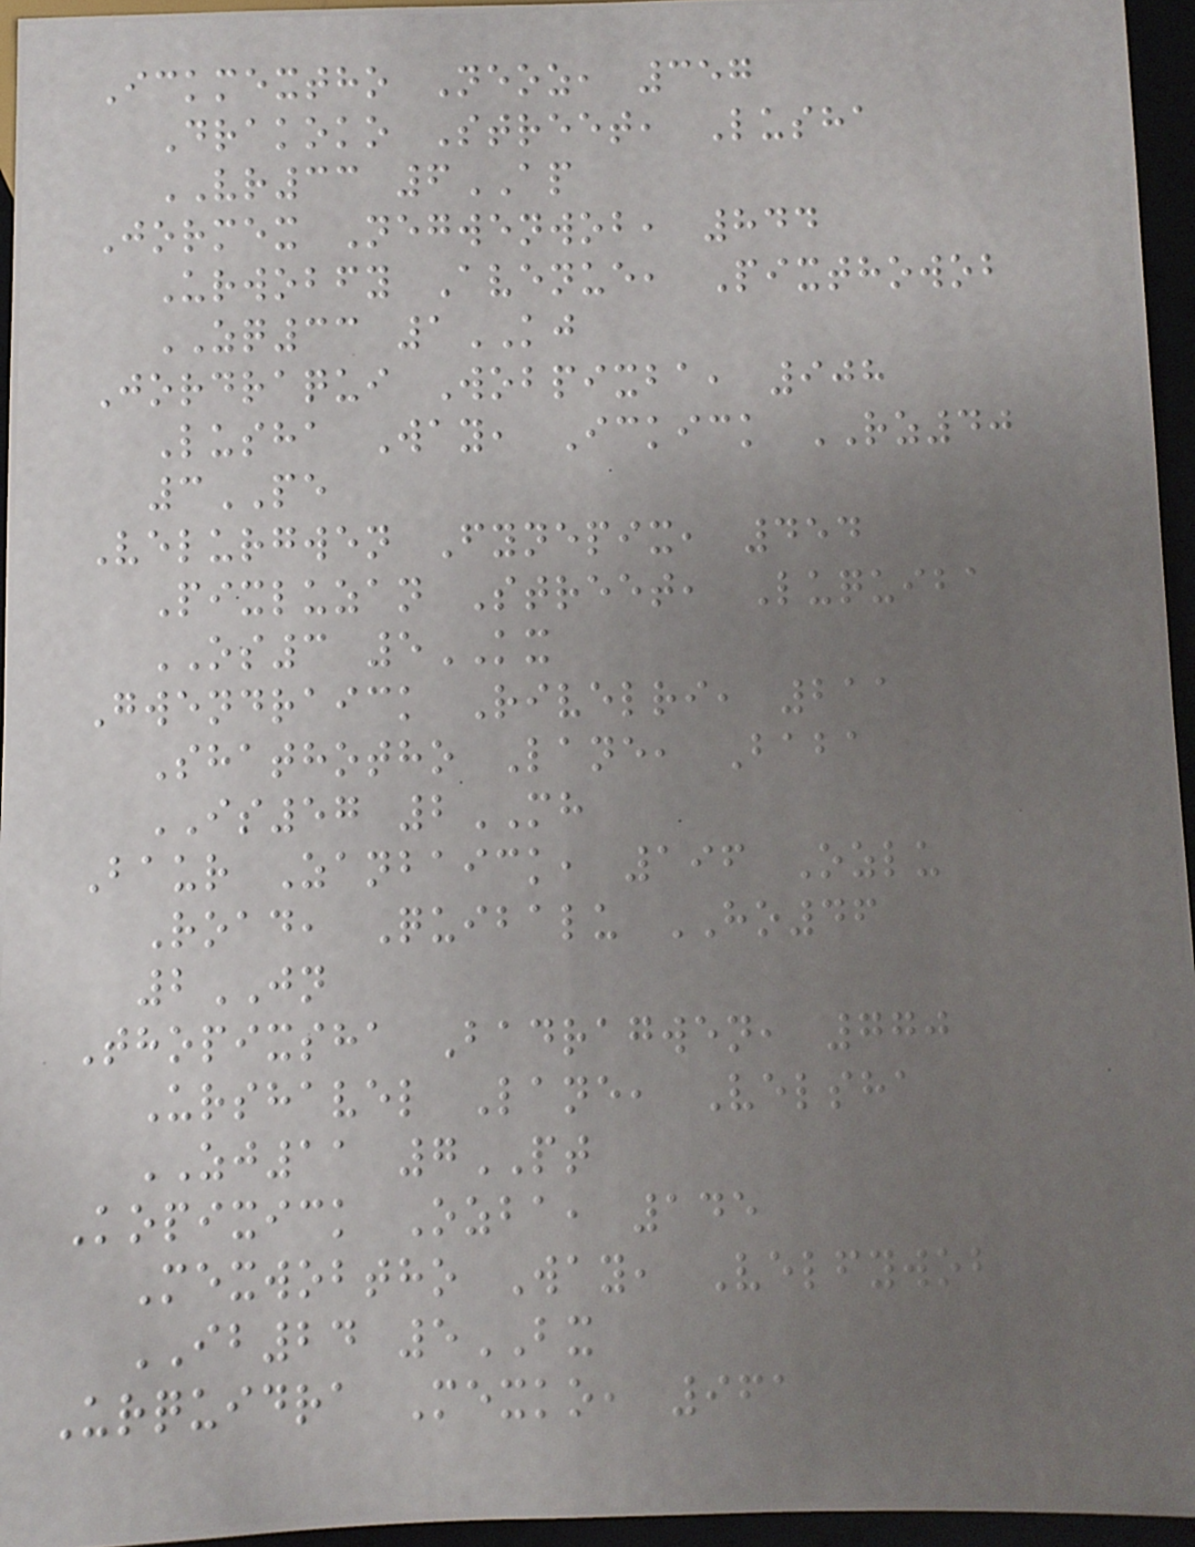Ickmextho Neoz, 357
Drakoko Street, Lusha
VR33 6AP
Jormex Negwenwob, 844
Urwobfy Avenue, Pixthowob
ZQ33 1KJ
Jordraqui Wobpixba, 908
Lusha Way, Ickick RZ40
3PE
Velurgwen Fynepix, 454
Pixluzan Street, Luquiba
OS3 5KX
Gwendraick Rivelri, 211
Shathotho Lane, Baba
IS57 2MH
Baur Zanbaick, 196 Ozlu
Road, Quibalu HO46
2JN
Thopixsha Badragwen, 770
Urshavel Lane, Velsha
ZJ11 7PT
Kopixick Ozba, 145
Mexwobtho Way, Velfywob
IB24 5BX
Urquidra Mexko, 961
